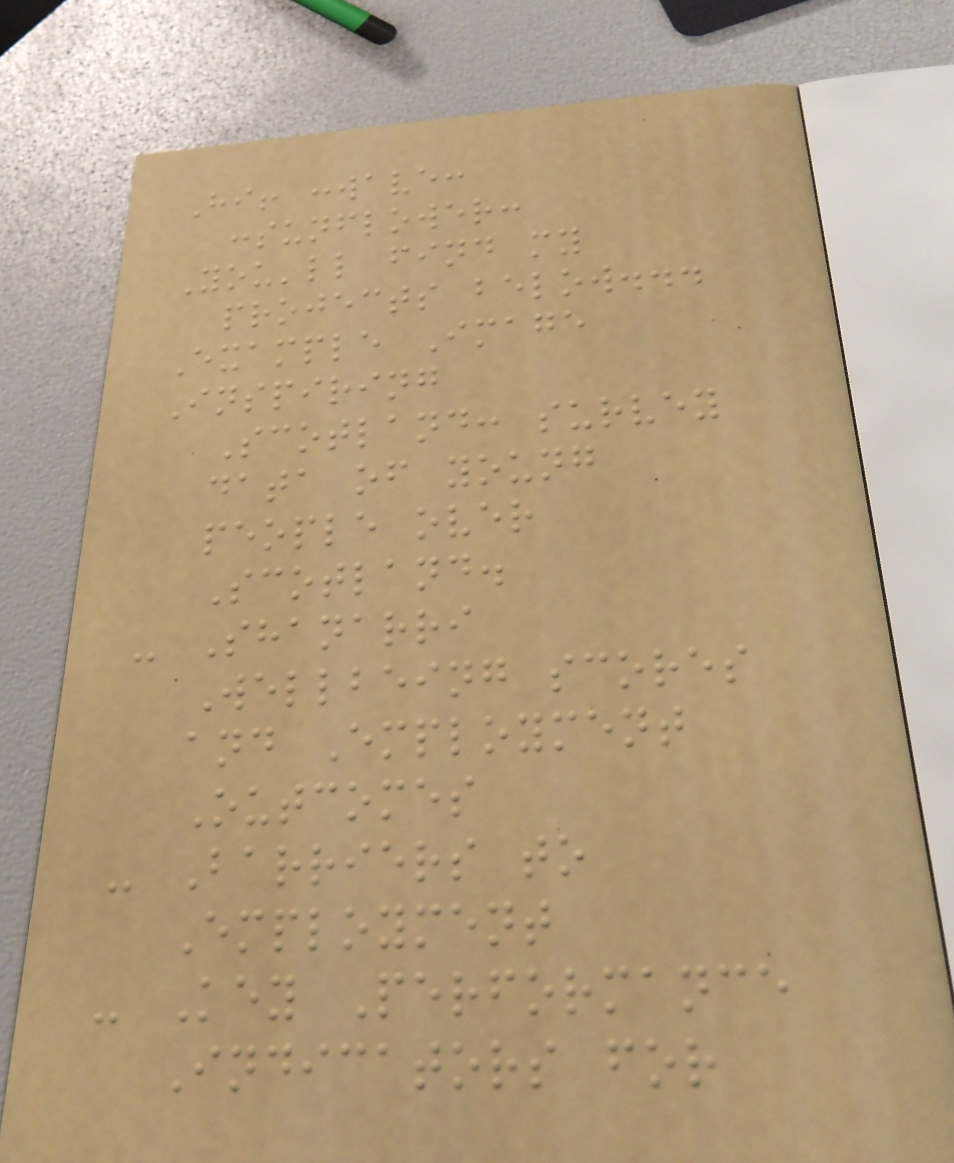Hi! :wave:
:sunflower:
You'll find my
projects below...
Example Image
Inspiring
Scotland: survey
data of young
people over
Scotland.
- Shanarri
Wellbeing scores
and Employment
Outcomes
- Barriers to
Employment
- Key Performance
Indicators for
